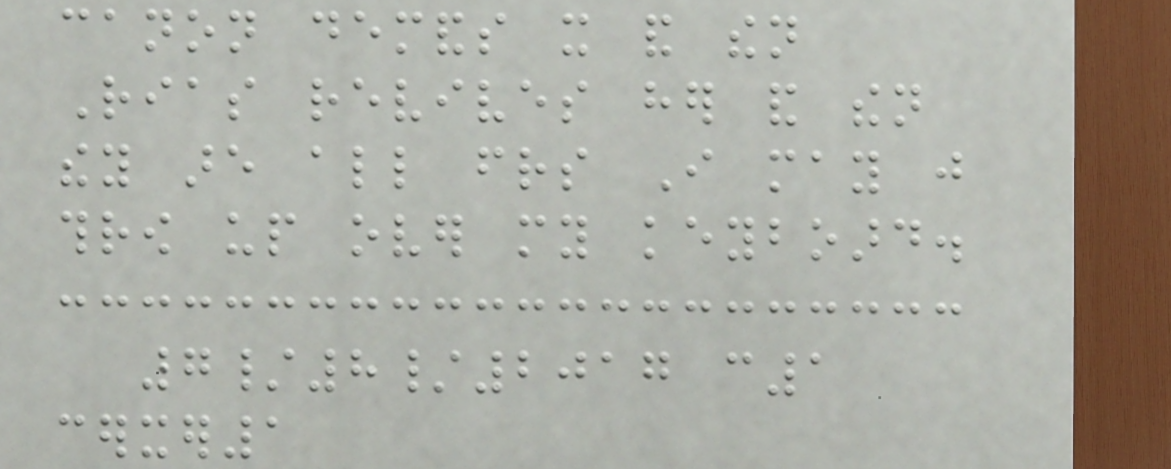canon demands it and then
Rias revives her and then
they are all friends I may just
throw up over my keyboard.
7/8/2017 c1
cerxer1
